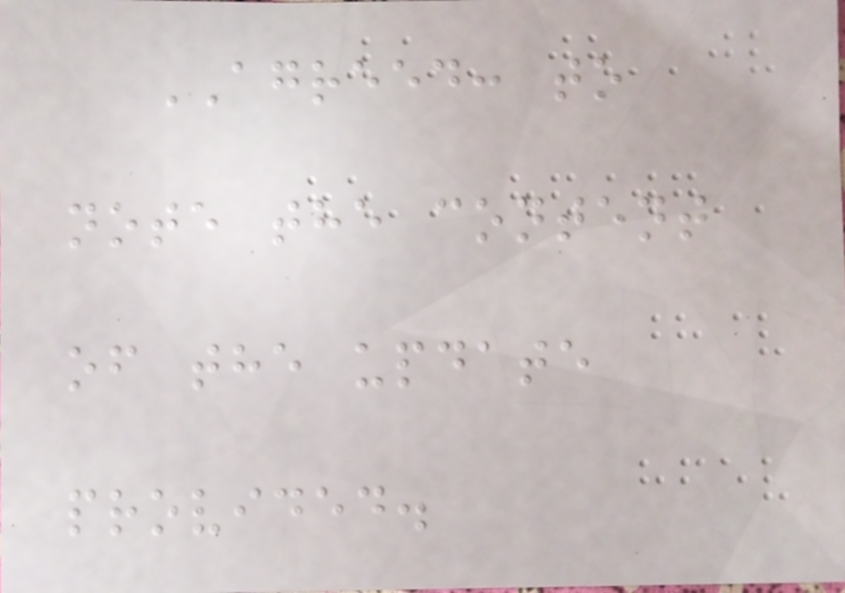AGREED: to
note the content
of the update
provided.
